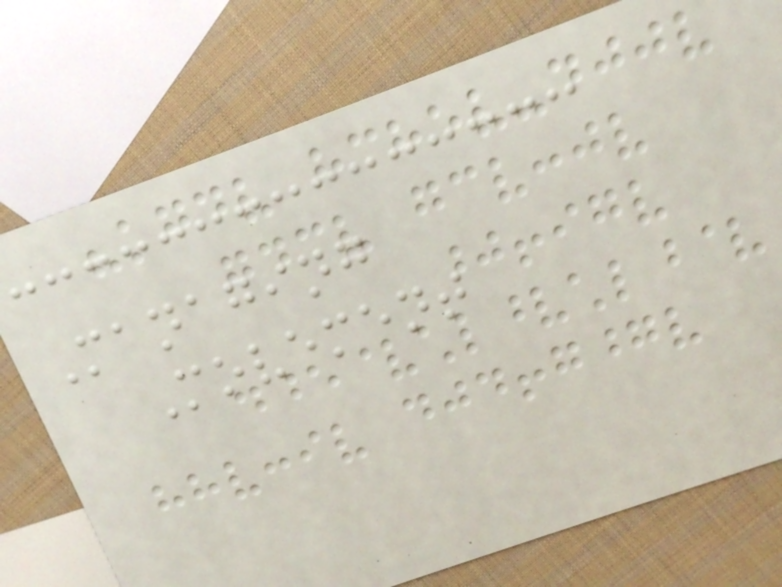Managing
Movement
